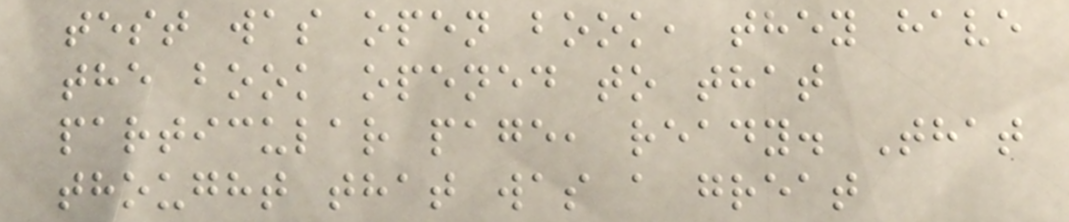test was open book, they have
the book opened to that
particular page, ready. That
thought that was a great
